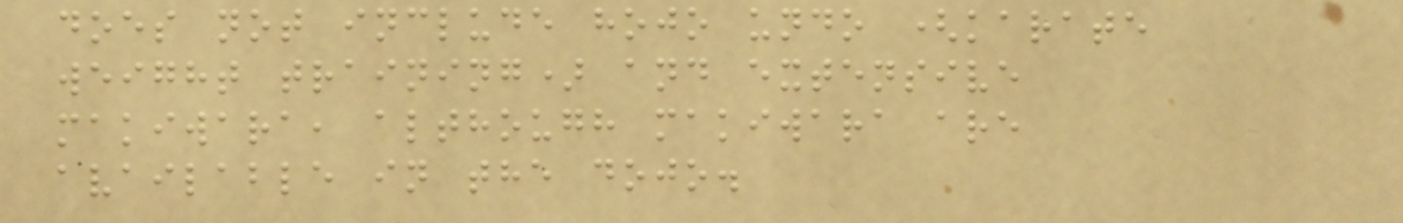does not include hojo undo (karate
weight training) and extensive
makiwara, although makiwara are
available in the dojo.
